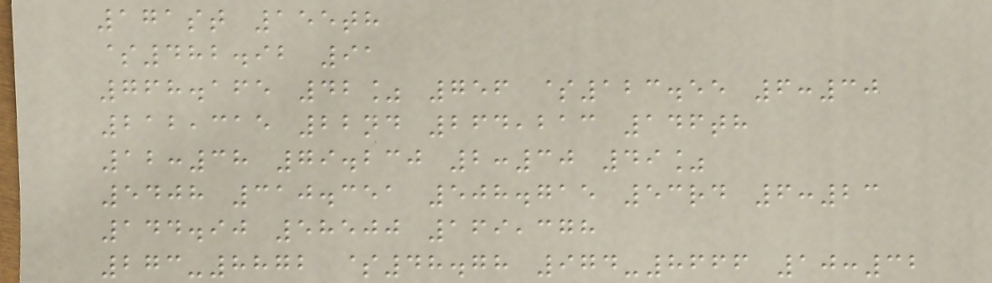171st 155th
$482.92 91
768.165 42% 756 $123.55 6:30
212,315 22nd 264,213 146th
12:38 79.230 2:30 49%
5408 310.351 508.715 53rd 6:23
144.90 58500 169,378
273-8872 $48.78 974-8666 10:32
